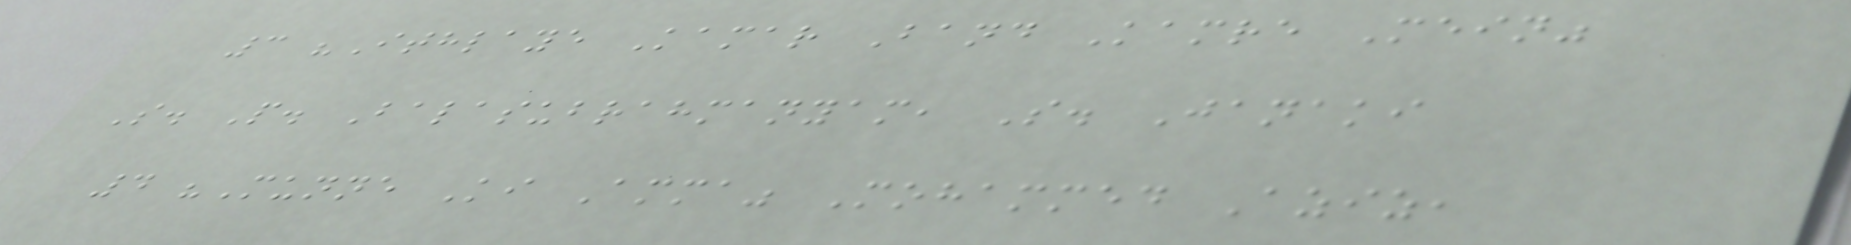3 "Ithlaye Kamar Band Kamre Mein"
S. P. Balasubrahmanyam, S. Janaki
4 "Munne Ki Amma" Mohammed Aziz,
